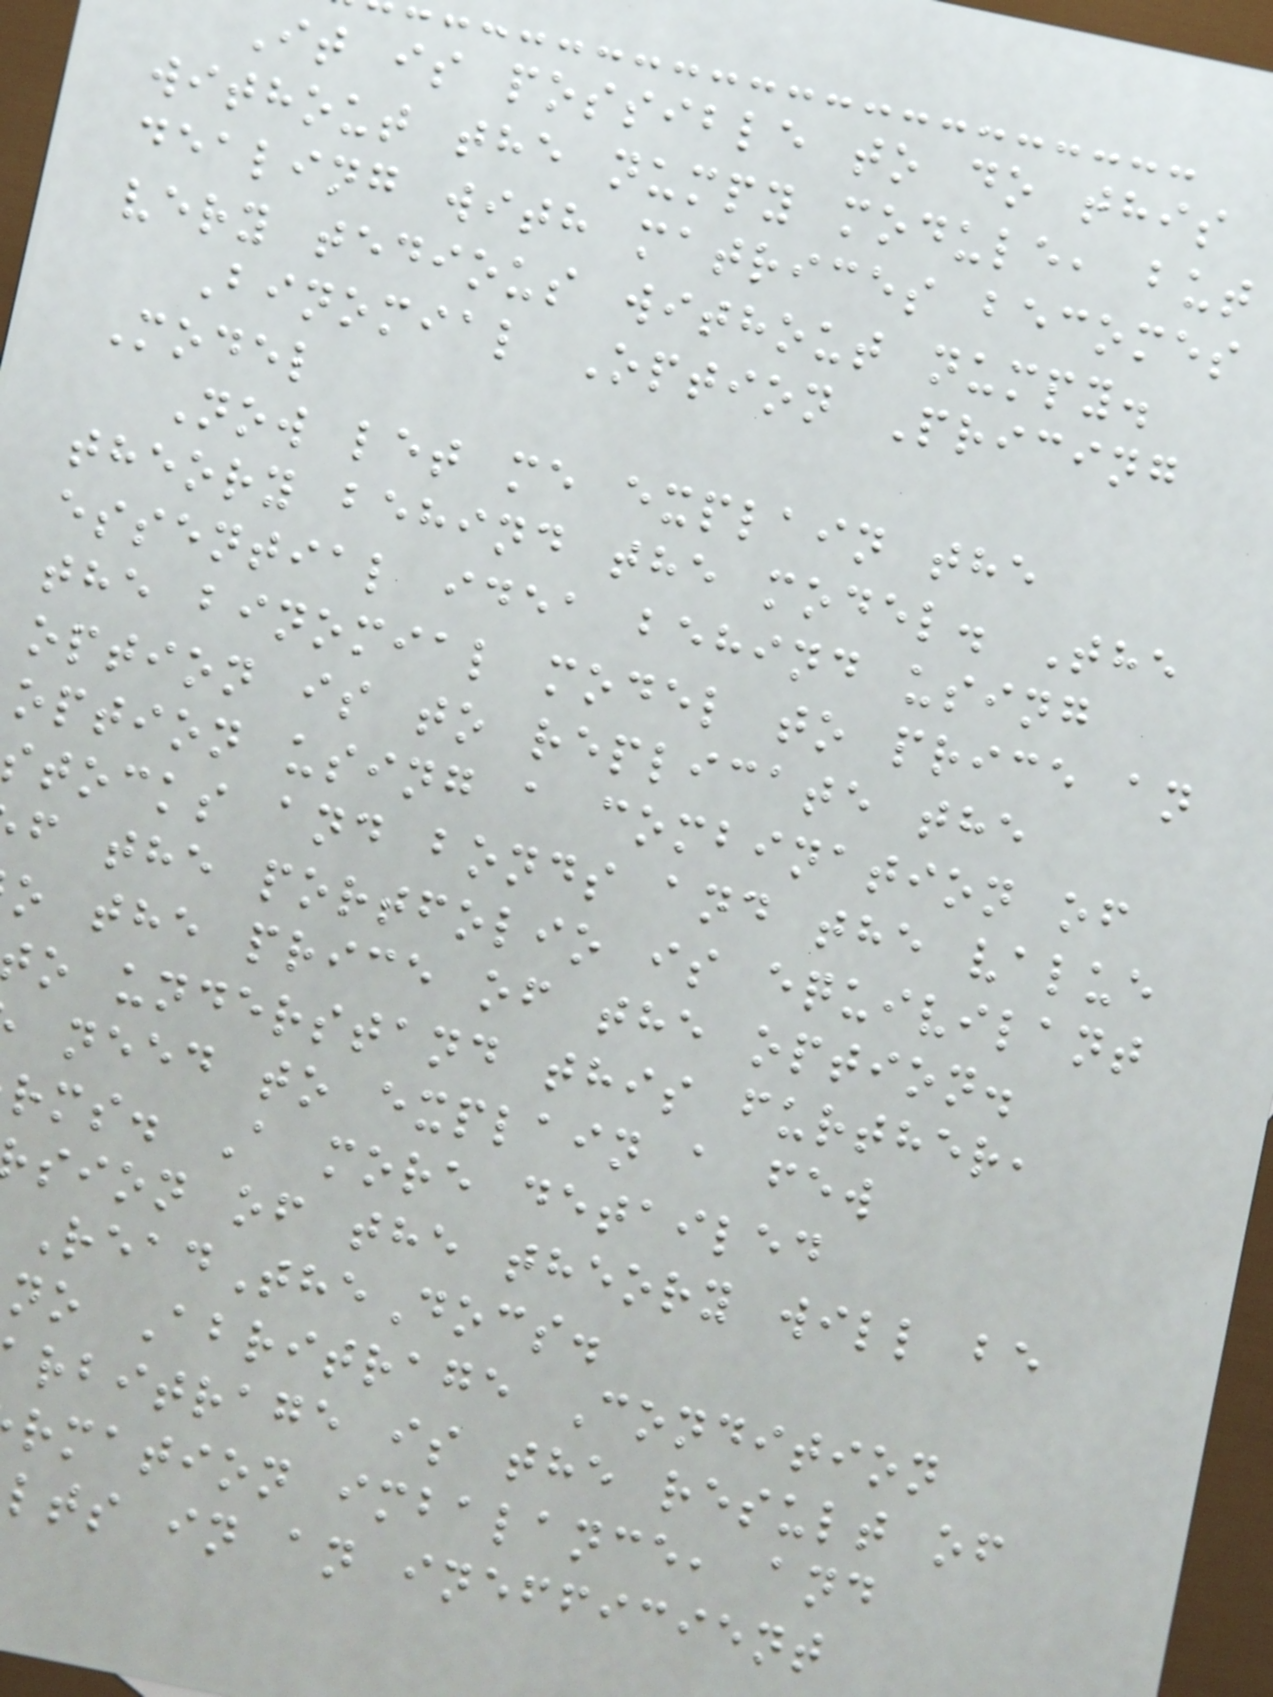It is possible to do this
without the numpy module, but
dealing with matrices becomes
very tedious without numpy.
Binomial Option Pricing
Model
Now let me explain the
theory behind the model. The
essential idea behind using
the binomial model to price an
option is to replicate the
option using a combination of
stocks and bonds and the value
f the portfolio is equivilant
o the price of the option.
o understand this further,
need to explain a few
rms. A more detailed
sion of the theory will be
ReadTheDocs.
no Abritrage Condition
rbitrage is the result of
rmation imbalance, and
lts in an inefficient
